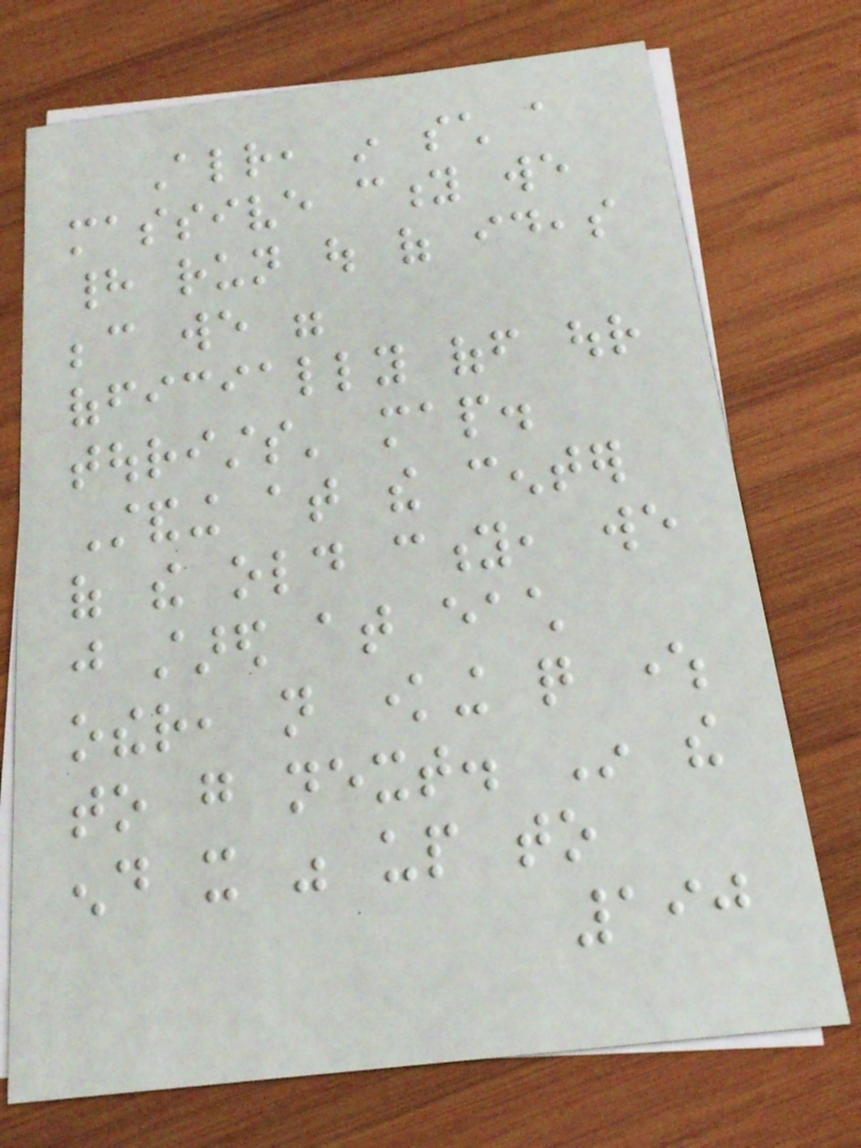Already, in such a
massive city we
had run out of ideas
because we were
officially off our
tourists' map.
Standing at the center
of the old city, we
just stared at each
other, not knowing quite where
to go next. In the
end it was up to
190
